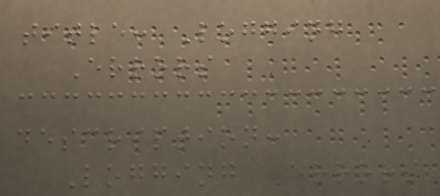title: Logging
Errors
description:
Logging Errors
